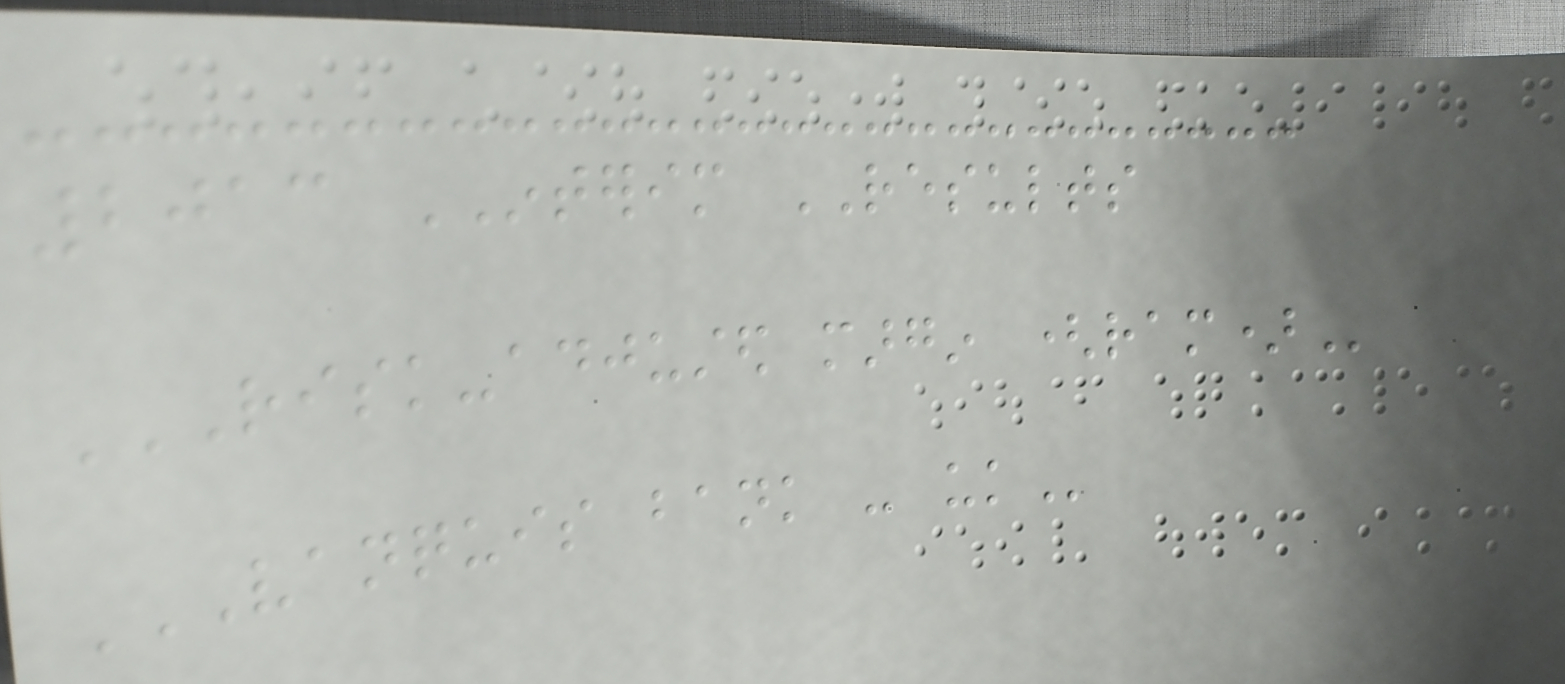2013 INTERIM RESULTS
RISK-ADJUSTED MARGIN (RAM)
VANQUIS BANK - UK
